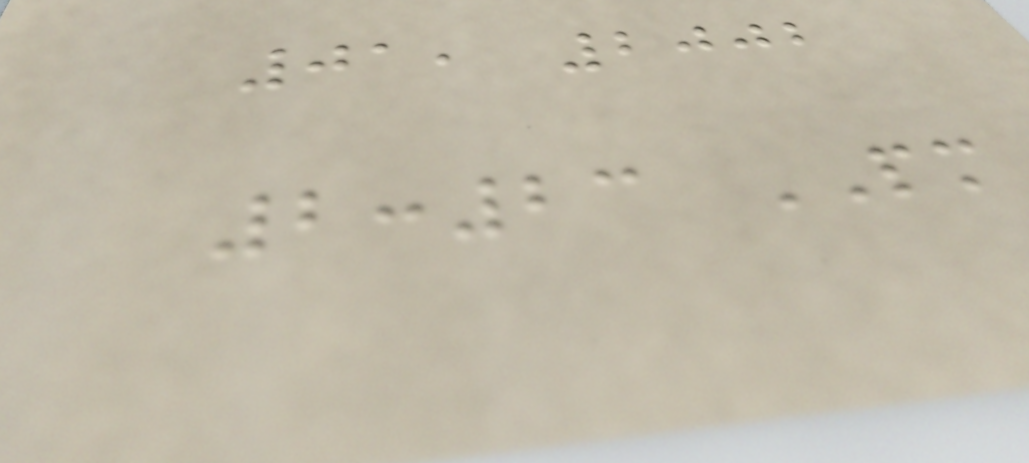01, 2002
2:23 PM
